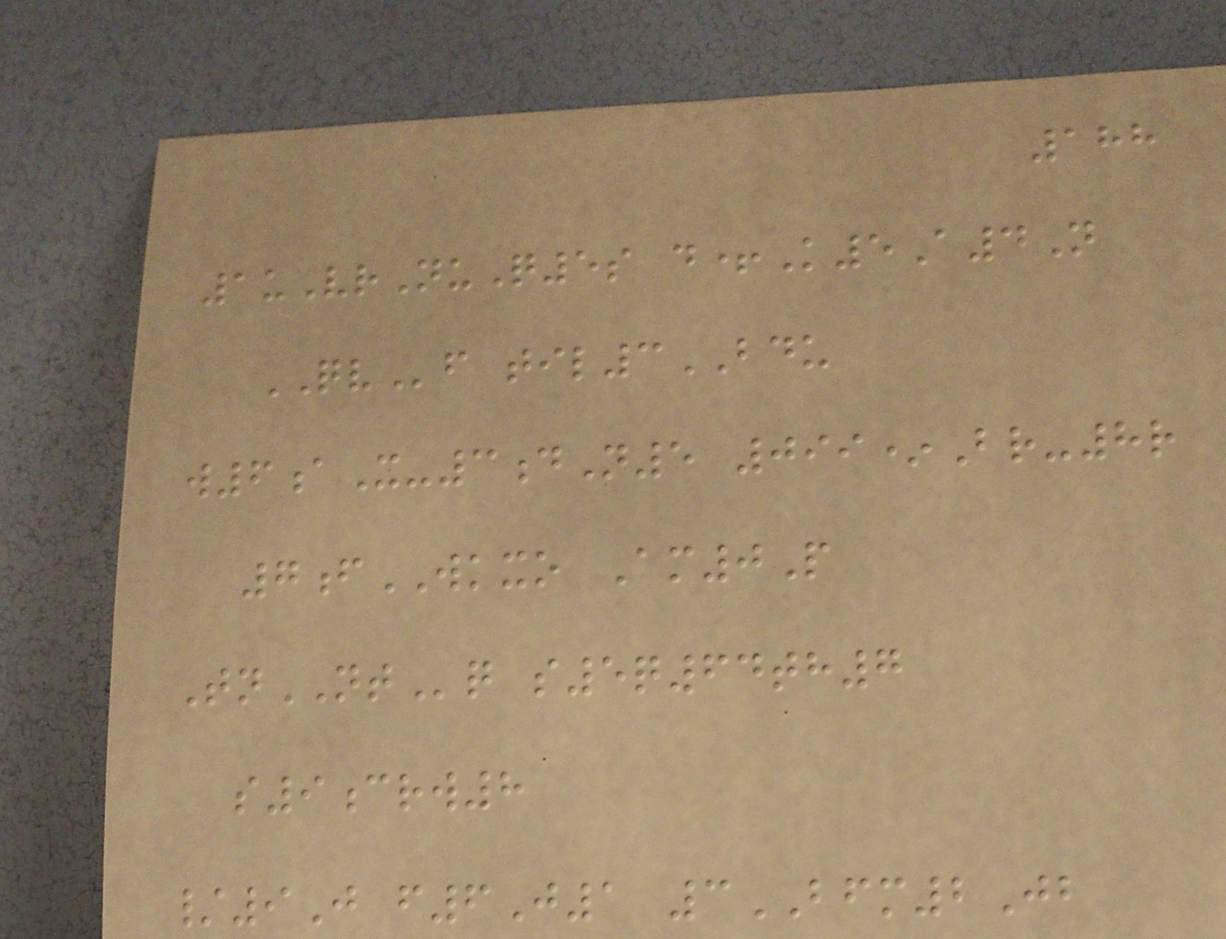188
1uVrNuQ5s d+K5A4N
QVf til3BDU
w6aX-3dN5 099*Br-8r
7fWKXO Am0P
TnNTq s5q64th7
s9crw8
/9J f6J1 3BFM2Jb
